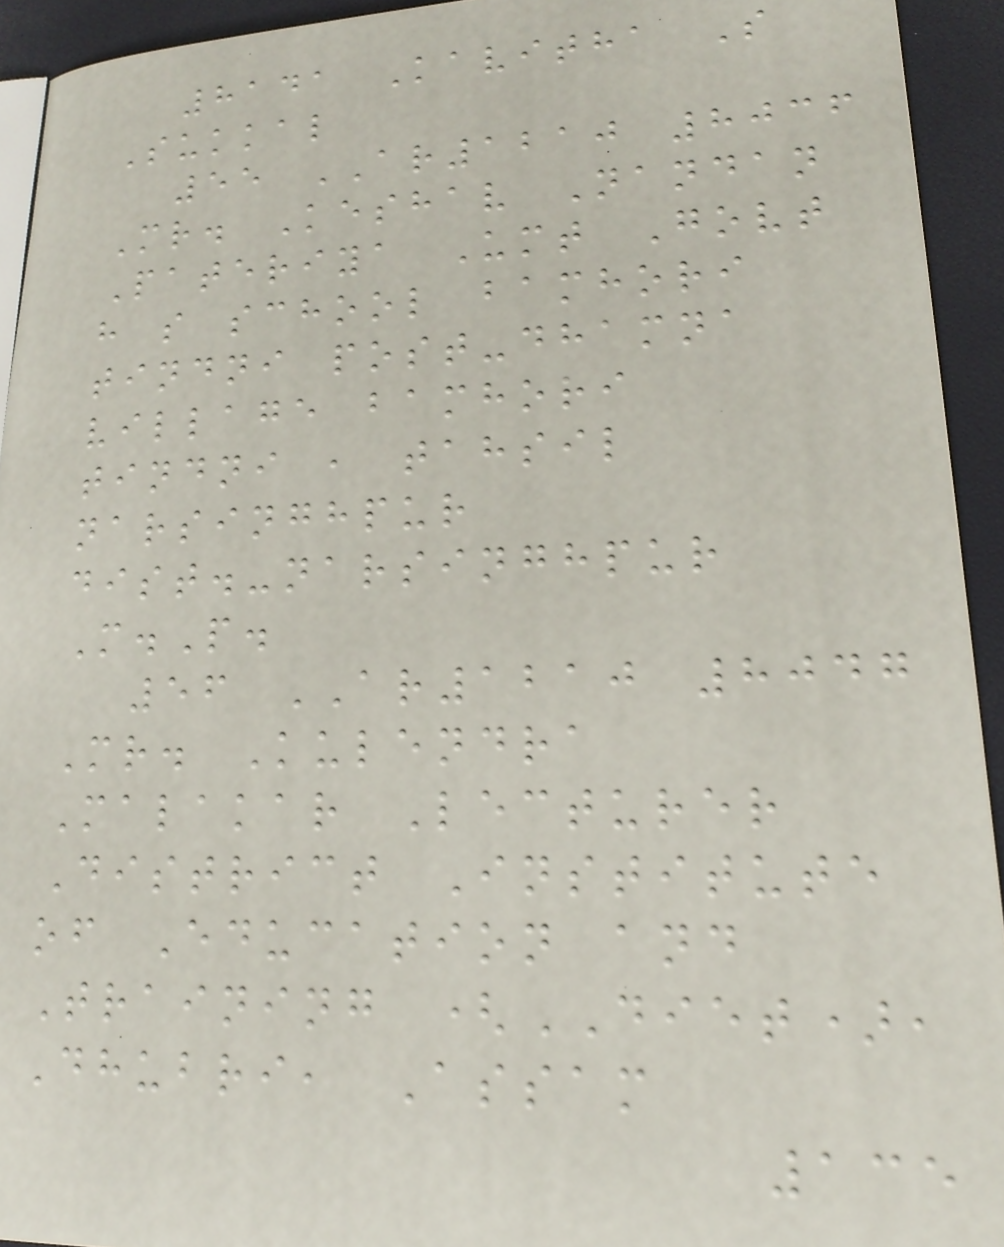8141 Kavitha S
Sukkal
55 AR1210 8036
Mr. Keshav Nandan
Pateriya Umt Govt
h s school bamhori
tindni post-dhamna
village bamhori
tindni , tahsil
narsinghpur
dist.-narsinghpur
M.P.
56 AR1210 8047
Mr. Kulendra
Malakar Lecturer
District Institute
of Education and
Training (DIET),
Dhubri, Assam
135
